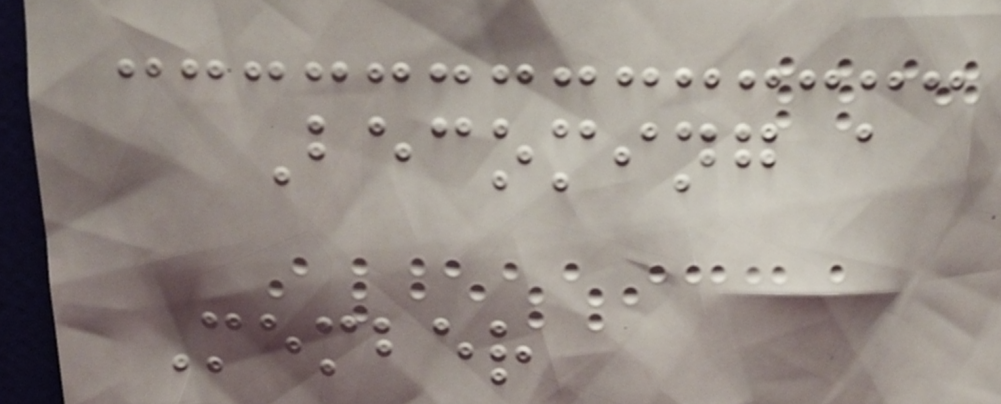Becoming a
Member
